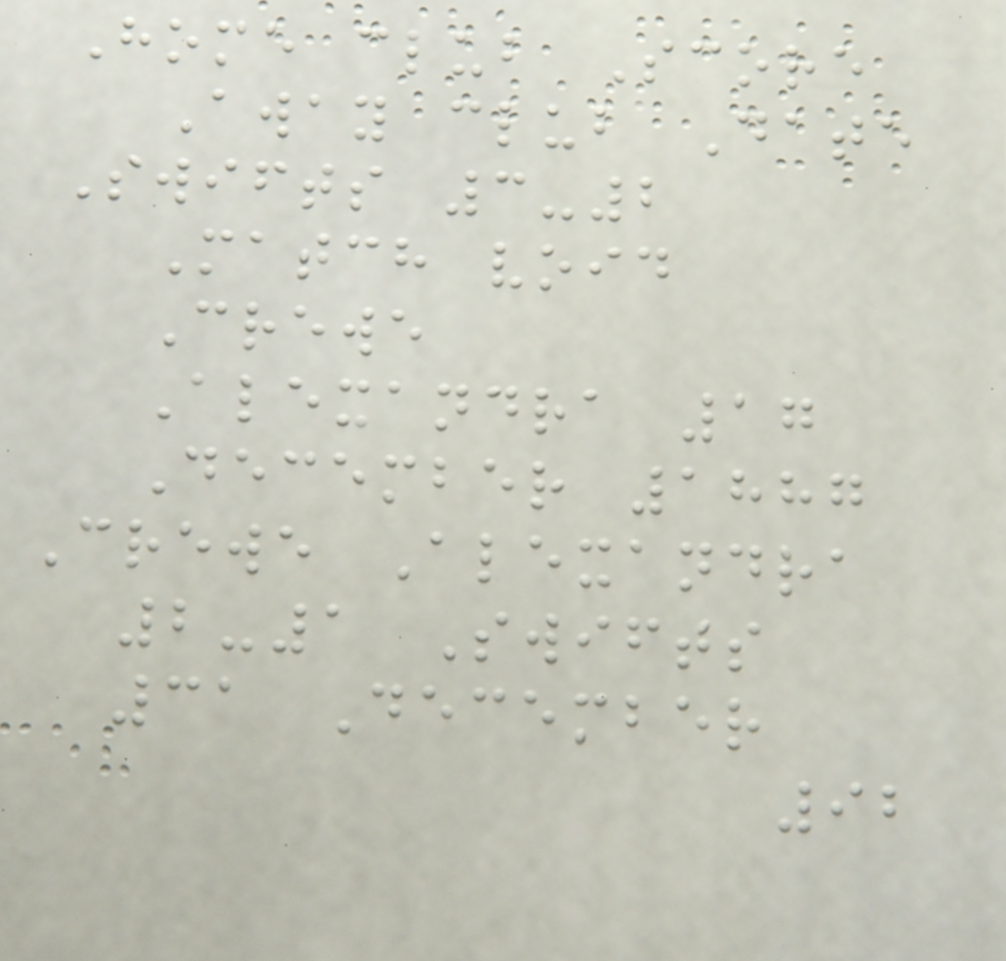Home club Score
Away club Date
Swifts 3-2
Match void
Crewe
Alexandra 17
December 1887
Crewe Alexandra
2-1 Swifts
31 December
92
